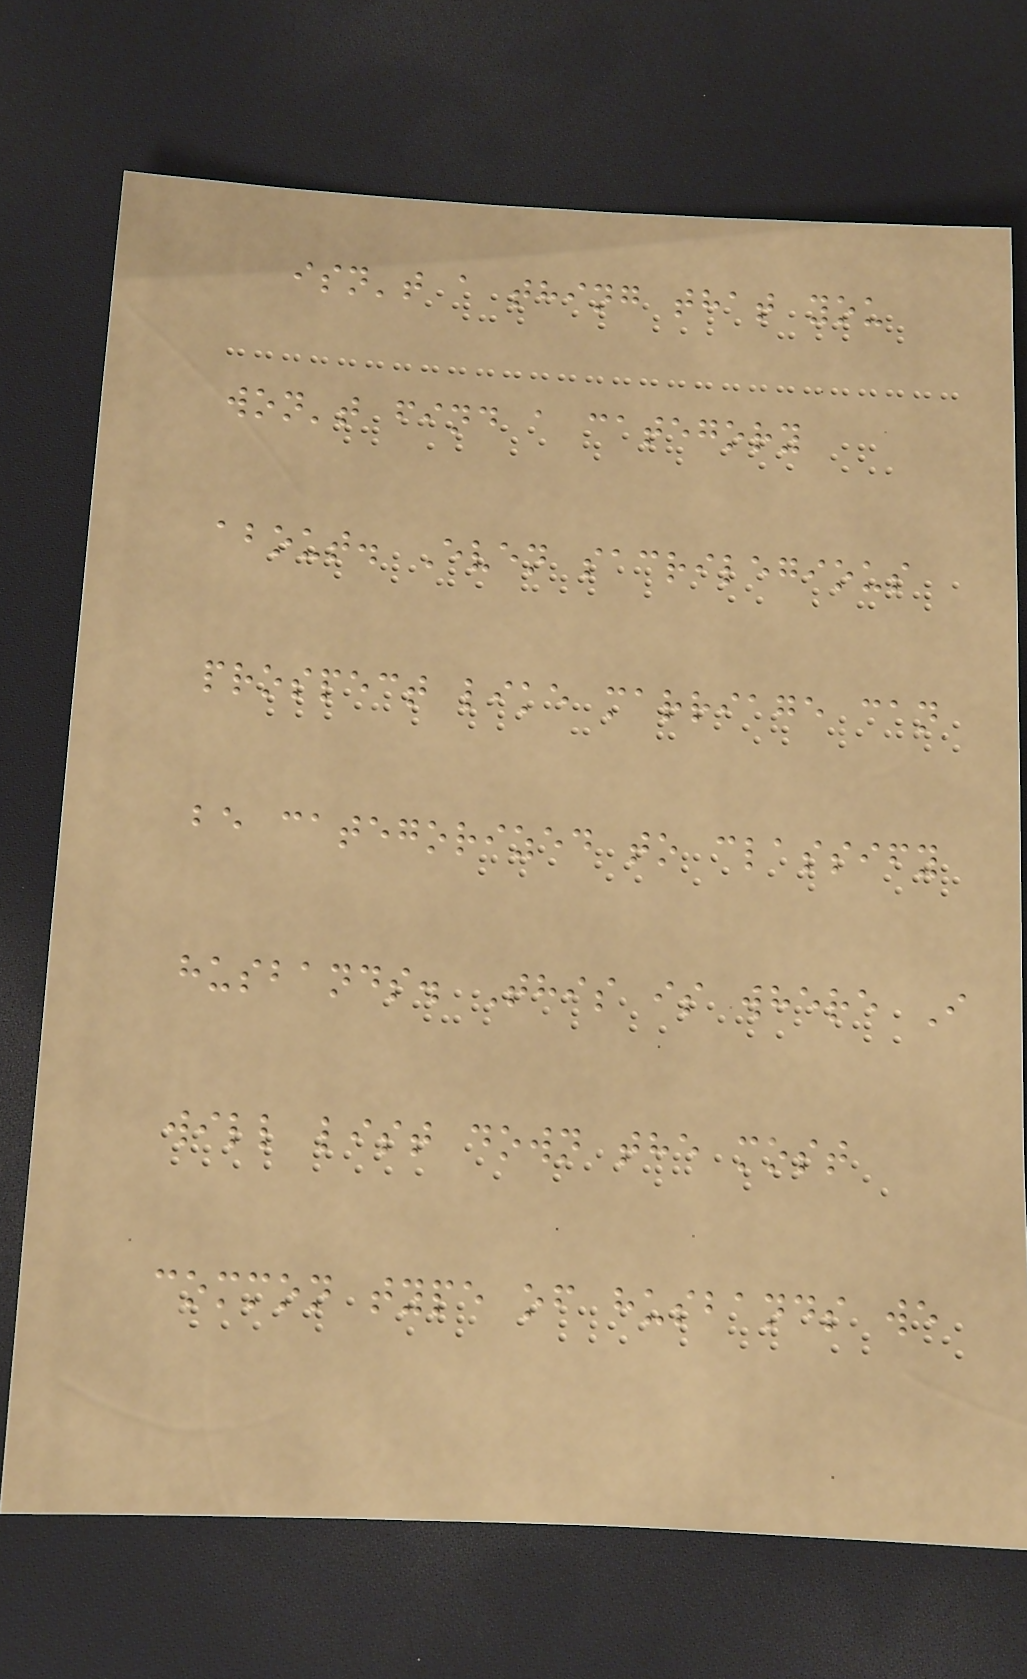isn't a thing that you
won't find a category
about. Even sacrilegious
prospect like marriage can
be categorized to classify
husbands. This is where I
will list down the most
common type of husbands we
